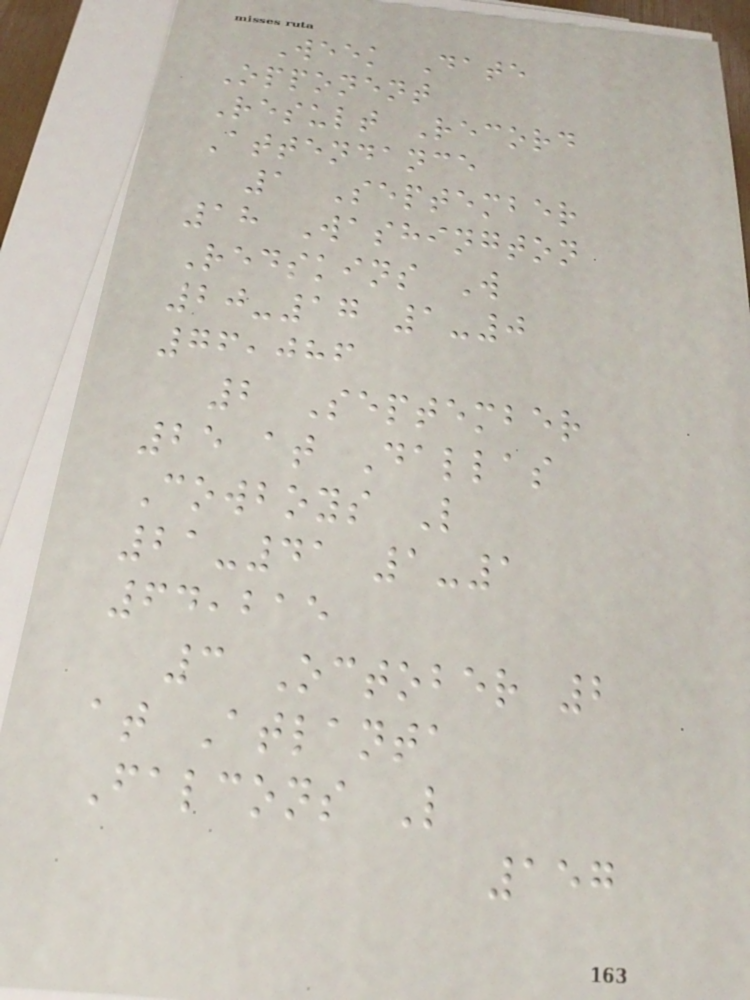Week Date
Opponent
Result Record
Attendance
1 September
18 Washington
Redskins W
20-17 1-0
76,086
2 September
25 at Dallas
Cowboys L
21-41 1-1
64,215
3 October 2
at Atlanta
Falcons L
157
